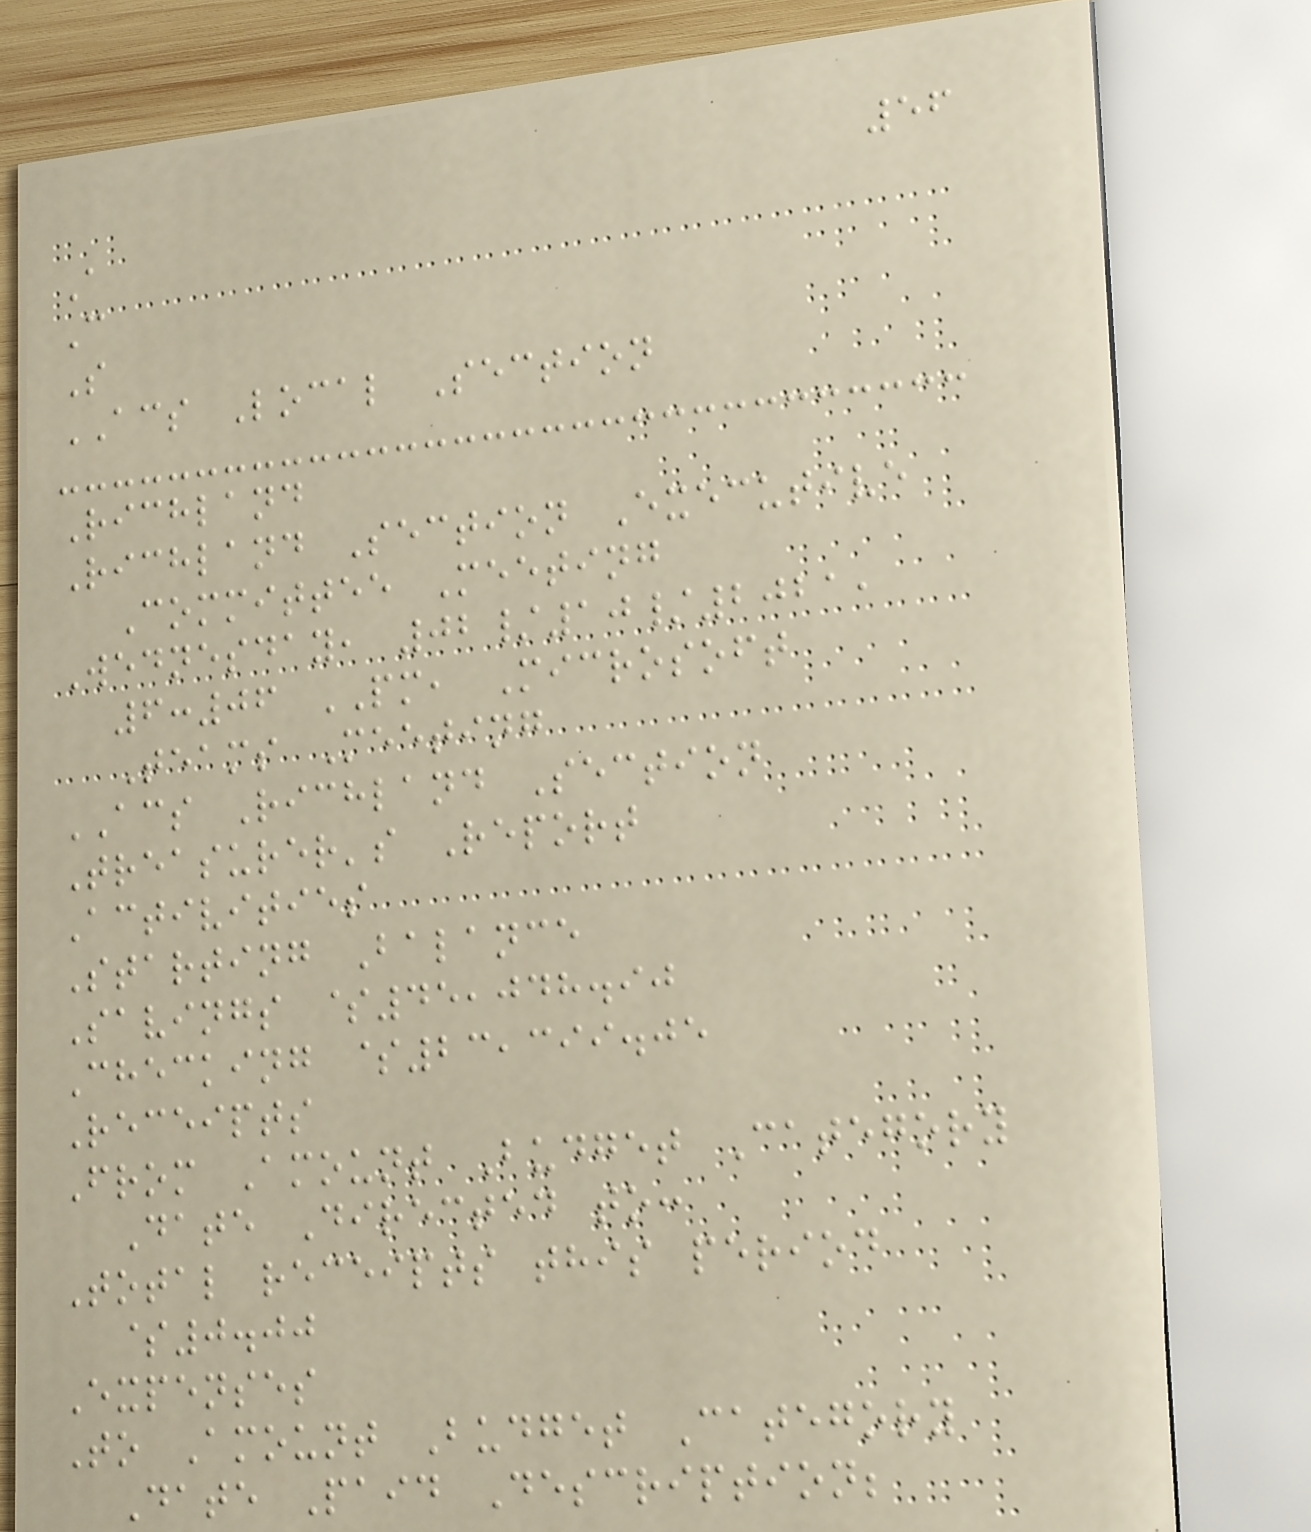56
A
C
S
ACS Local Section
Richland
Richland Section Executive
Committee Meeting
Wednesday, 02/10/2021,
6:06 PM, Microsoft
Teams Meeting
ACS Richland Section
Treasurer's Report
Activities
Starting Balance
Savings $45,048.90
Checking $23,399.05
Receipts
From Amount Budget Category
Date Directed to:
Total receipts this period
$0.00
Expenses
To Amount Budget Category
Date Paid Description;
